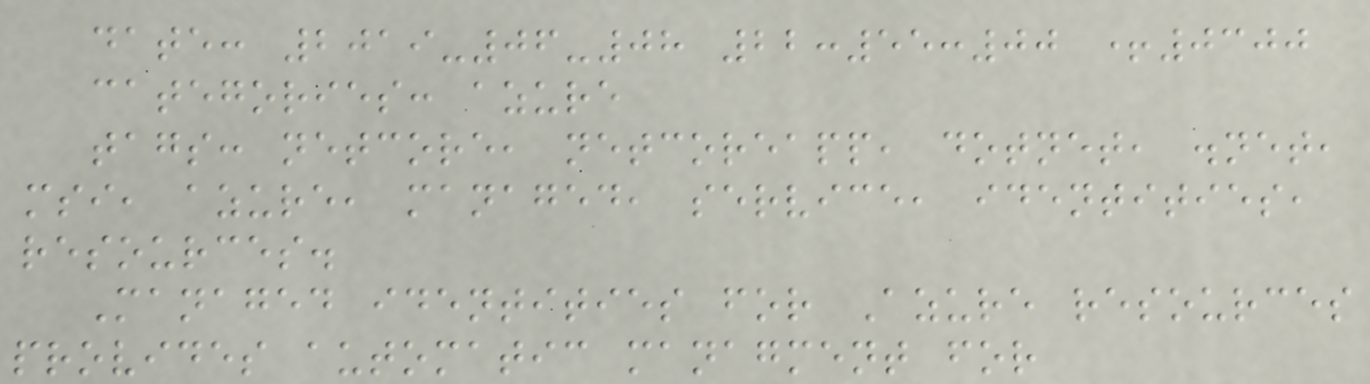date: 2019-06-08 22:55:00 +0300
categories: azure
tags: netcore, netcoreapp, dotnet, .net,
msi, azure, managed, service, identities,
resources.
Managed identities for Azure resources
provides automatic managment for
